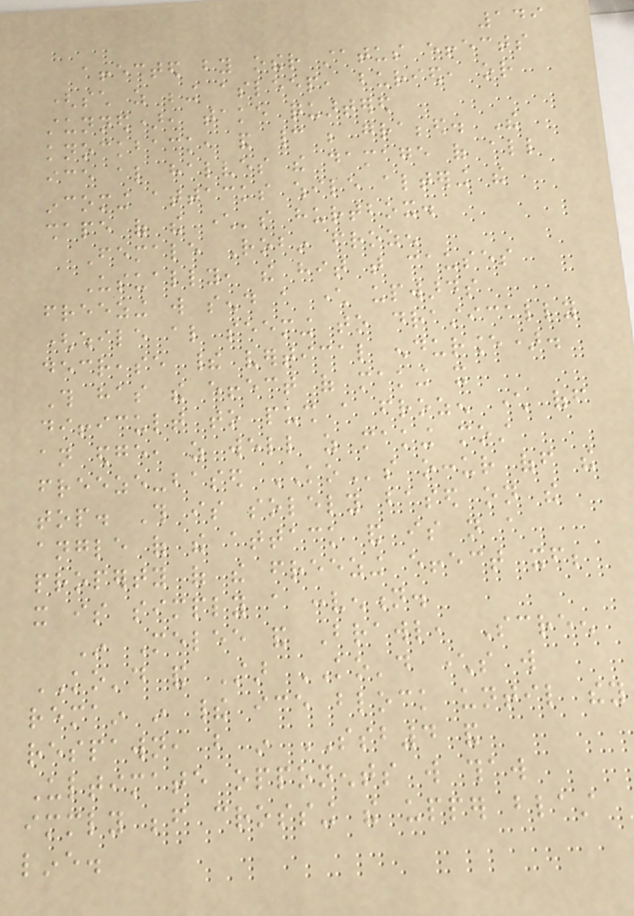149
affected by other status effects
(such as being asleep, buried, or
stunned), take quartered
knockback, and cannot be grabbed. The
ice also halves the damage of all
incoming attacks while altering the
shape of the character's hurtbox.
Female Robin frozen
Usually, the hit that causes
freezing will send a character upwards
(while also seeming to drastically
decrease their vertical endurance).
This has the effect of making it
difficult to push a frozen character off
an edge, as well as making most
freeze-based KOs occur off the
top. This is solely based on the
angle of the attack and is not a
property of the freezing effect itself;
it is simply a convention.
In Melee and Brawl, Screen
KO'd and Star KO'd characters will
remain in their ice block until they
respawn, but in SSB4 and
Ultimate opponents will thaw
immediately before crossing the upper blast
line.
